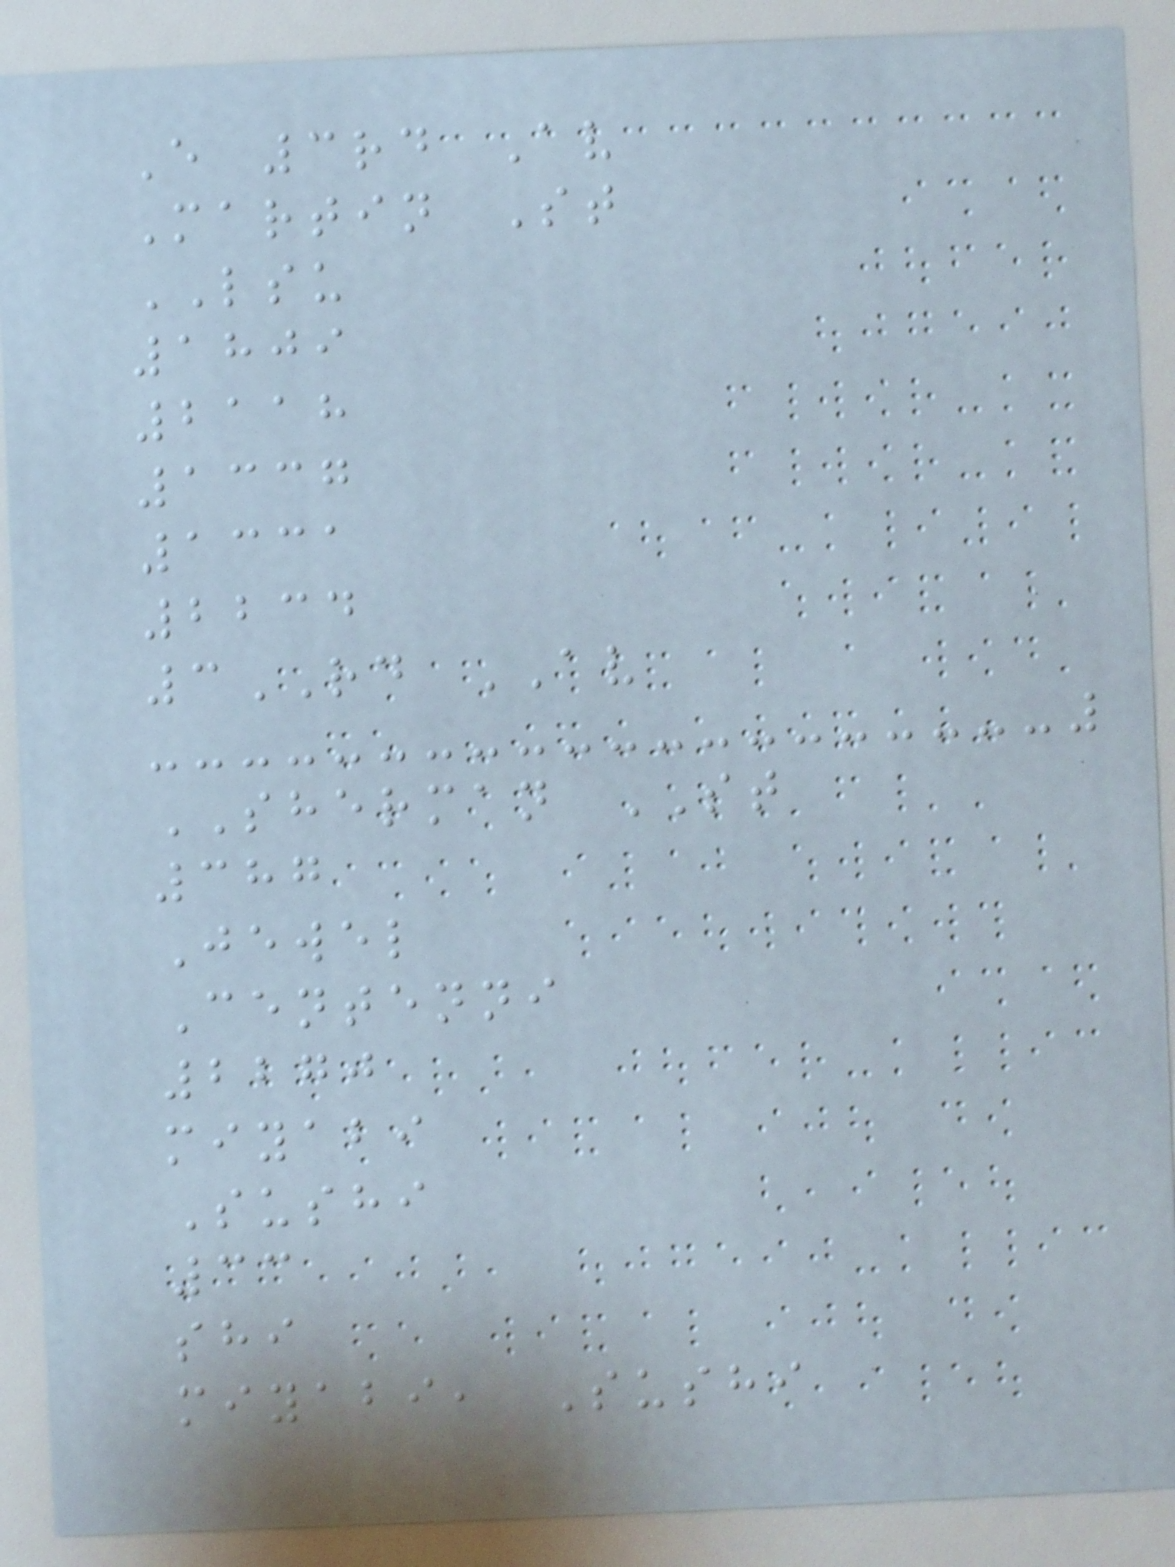E 3rd Av
Martin St
LSU
1809
2118
1337
1331
2234
3RD AV
SHERMAN ST
387
Jewel
Centenni
2270
miyabi
Sushi
33
shi
miyabi, Sushi
